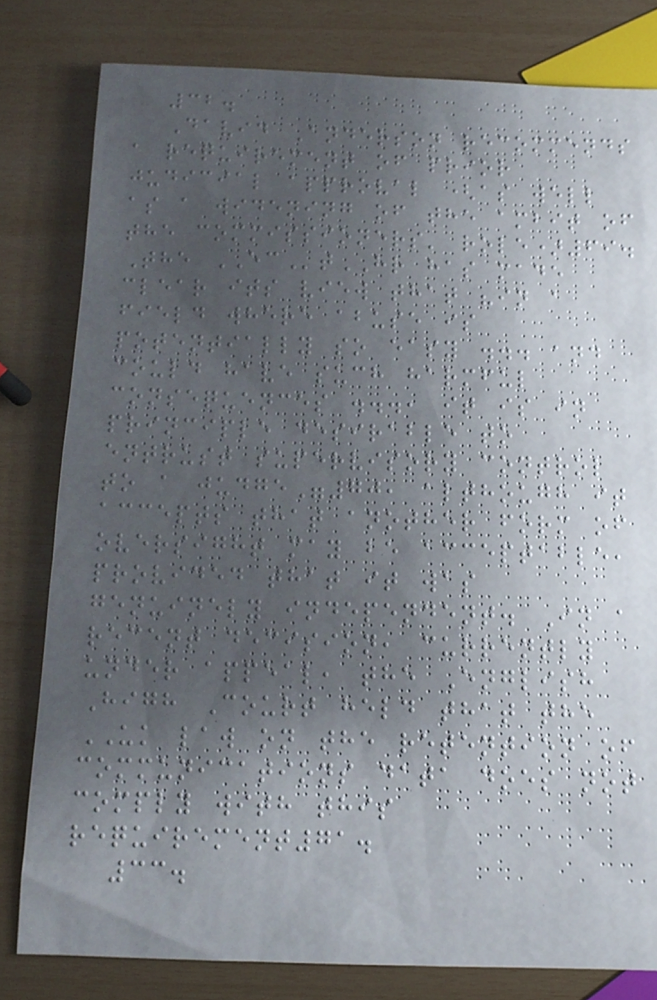32.
David Anderson recommends
a requirement of prior
judicial approval (as well
as a widening of the ambit of
the commissioners' role)69.
The ECtHR has made
clear its view that "in a
field where abuse is
potentially so easy ... and
could have such harmful
consequences ..., it is in
principle desirable to
entrust supervisory control
to a judge"70, although it
accepts that another form of
oversight may be acceptable,
provided that it was
genuinely independent. In a
recent decision, currently
under appeal, the English
High Court held that the
UK law on the retention of
communications data does not
comply with this
requirement71.
33.
